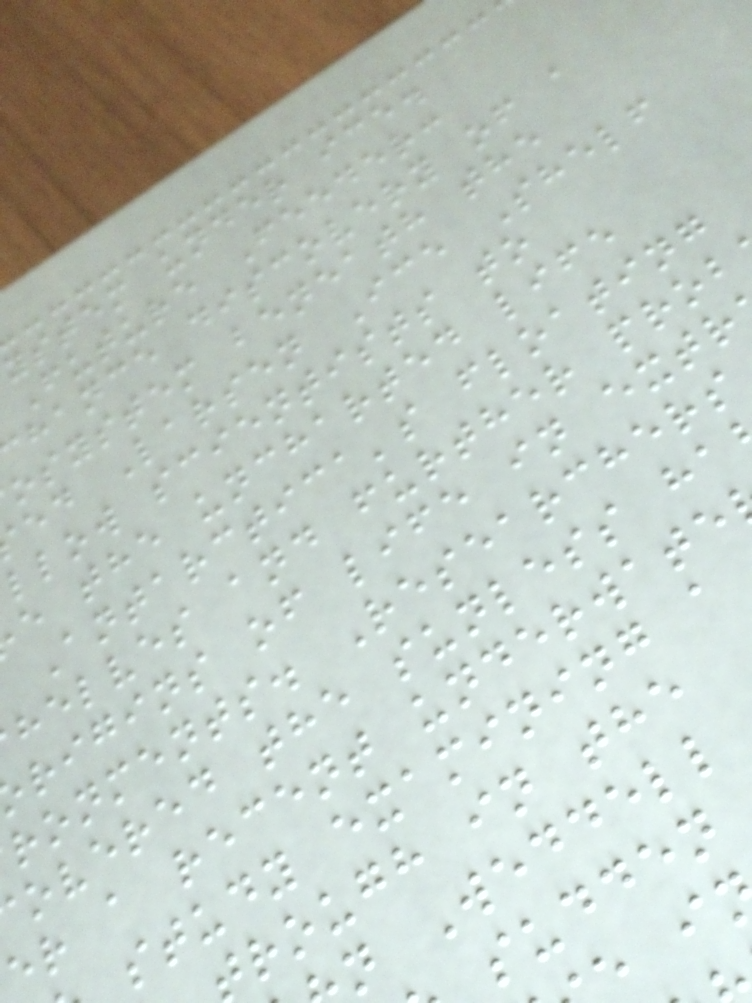ystem under ice.
Future Feeder:
hance discovery of a
osystem beneath the
ed Larsen Ice Shelf
llow scientists to
e the uncharted life
Antarctica's floating
helves and further prob
rigins of life in extr
ronments. Researchers
overed the sunless ha
er a recent underwate
study examining a
rough in the
n Weddell
